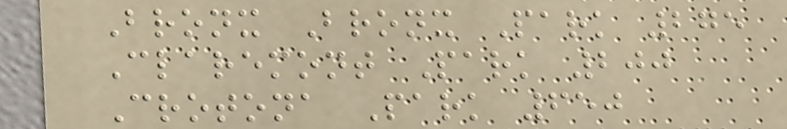Bronx Bronx Park 275
Claremont Park 200
Crotona Park 650
